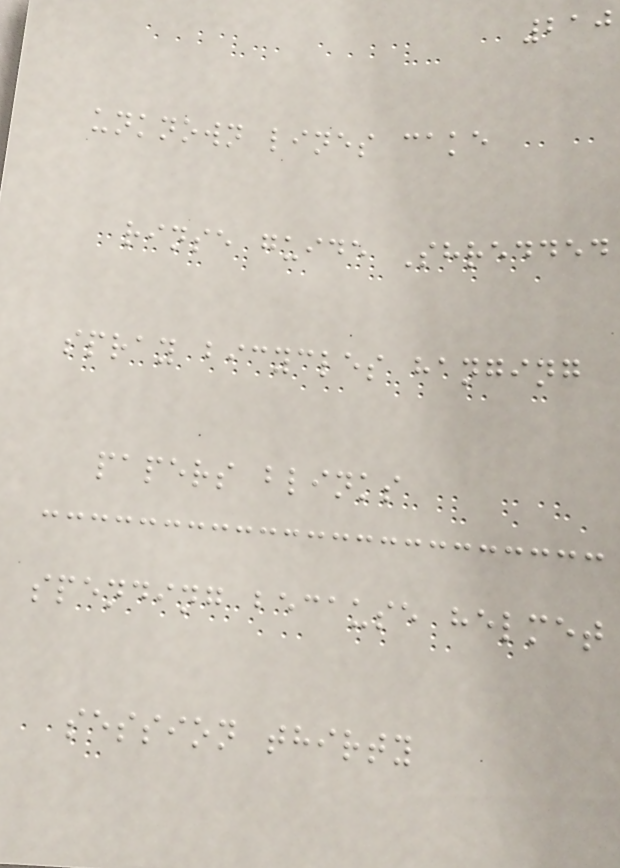210
unknown lines cake
rinse guide Shredded
spray bicycles hanging
papers blinks
spending because helmet
session thirty
